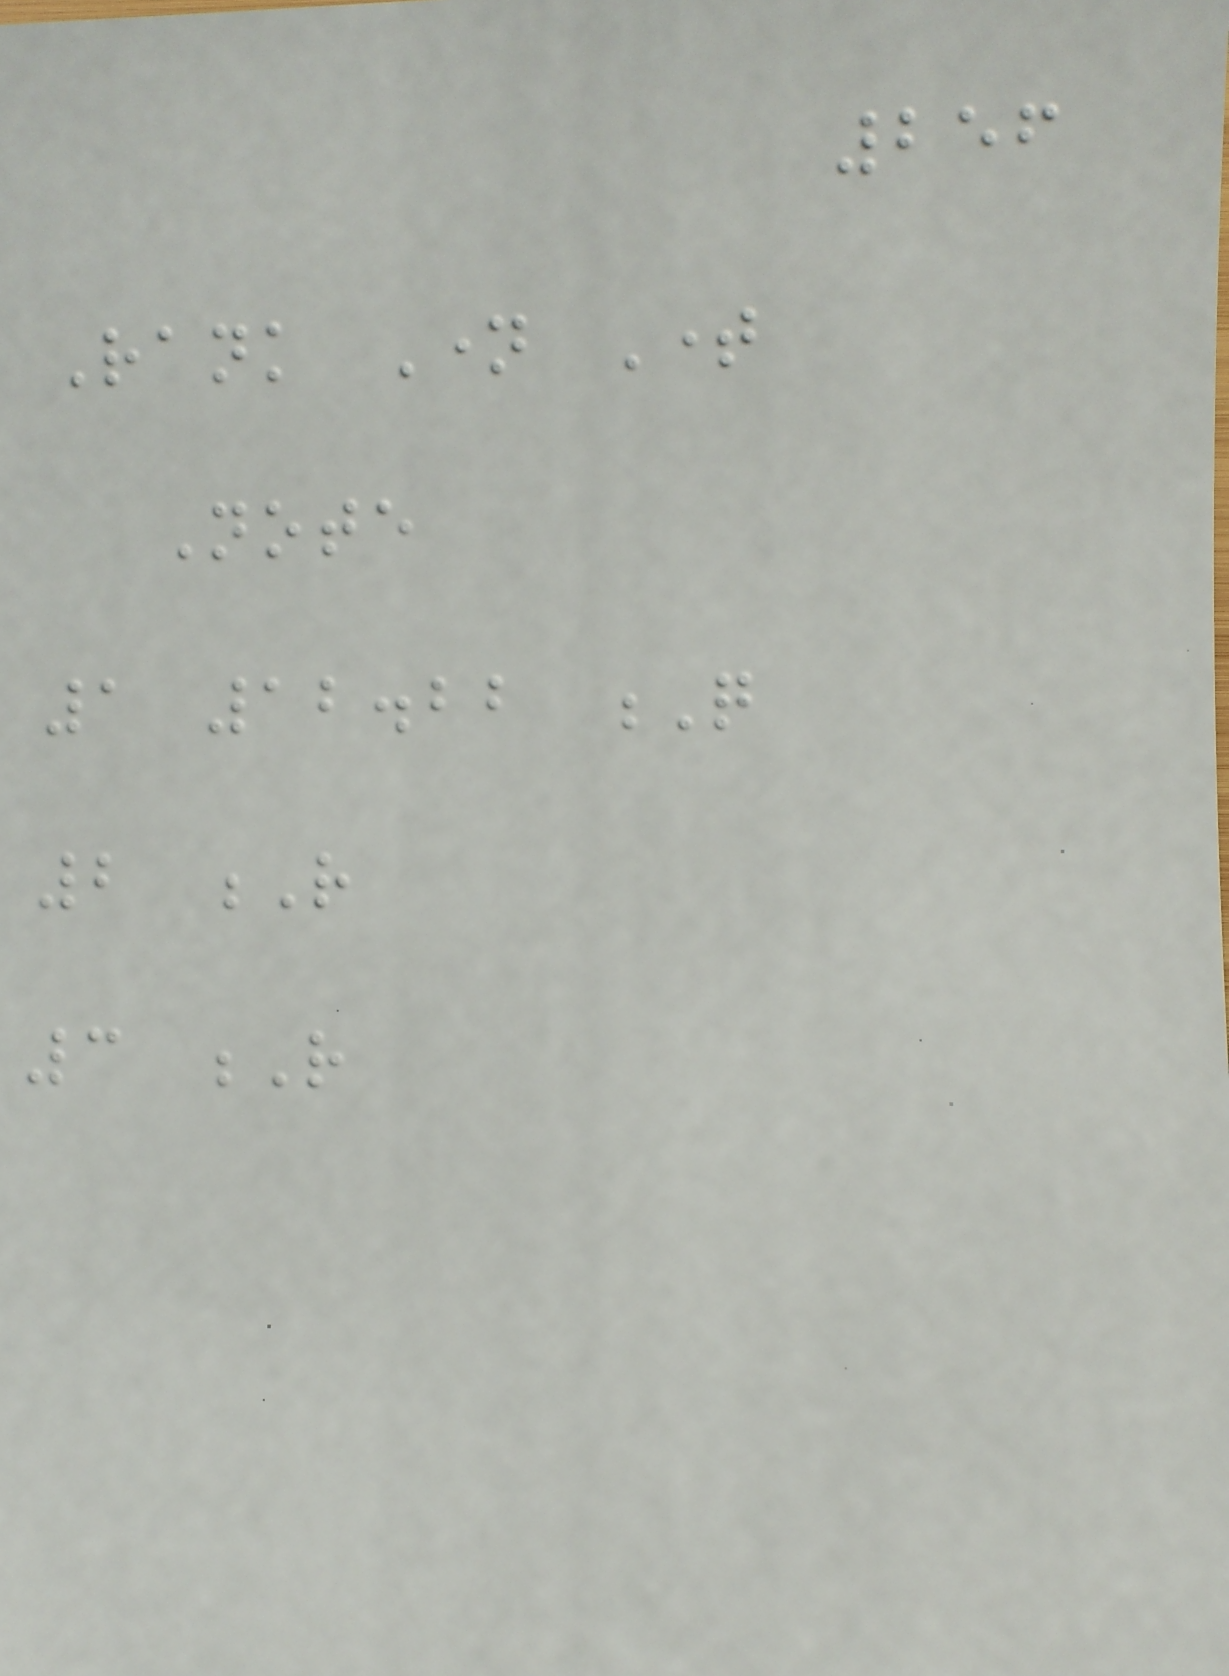256
Rank Name Time
Note
1 12.22 Q
2 R
3 R
